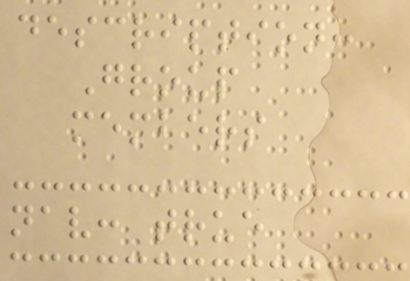description:
Group
members
nav: true
